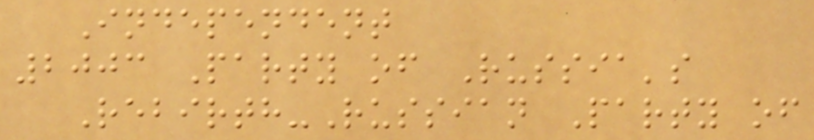Independent
2003 Party of Russia's
Rebirth-Russian Party of
